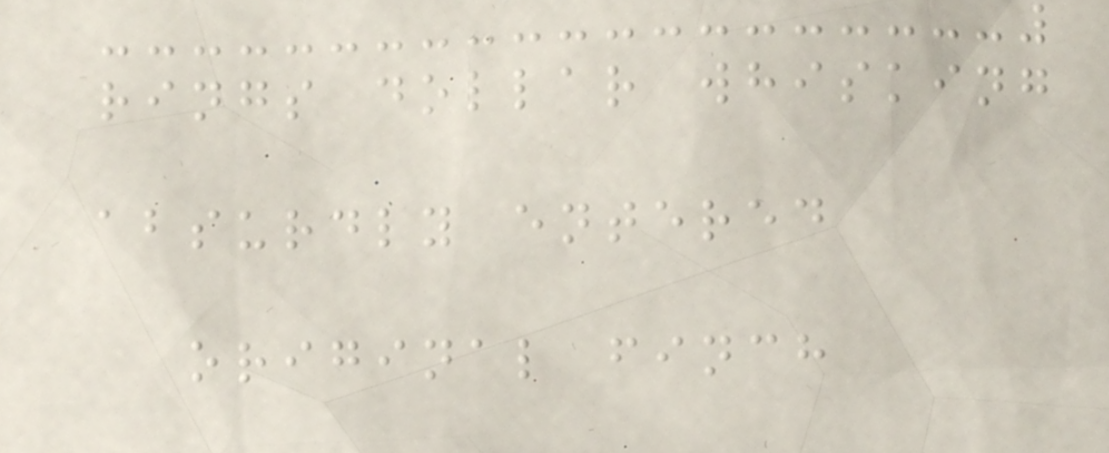rings dollar whisking
absurdly entered
original finch
